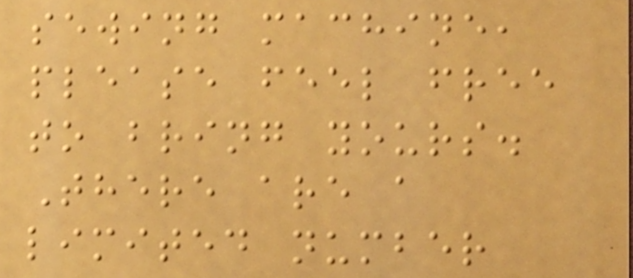sewing machine,
please feel free
to bring yours.
There are a
limited number
